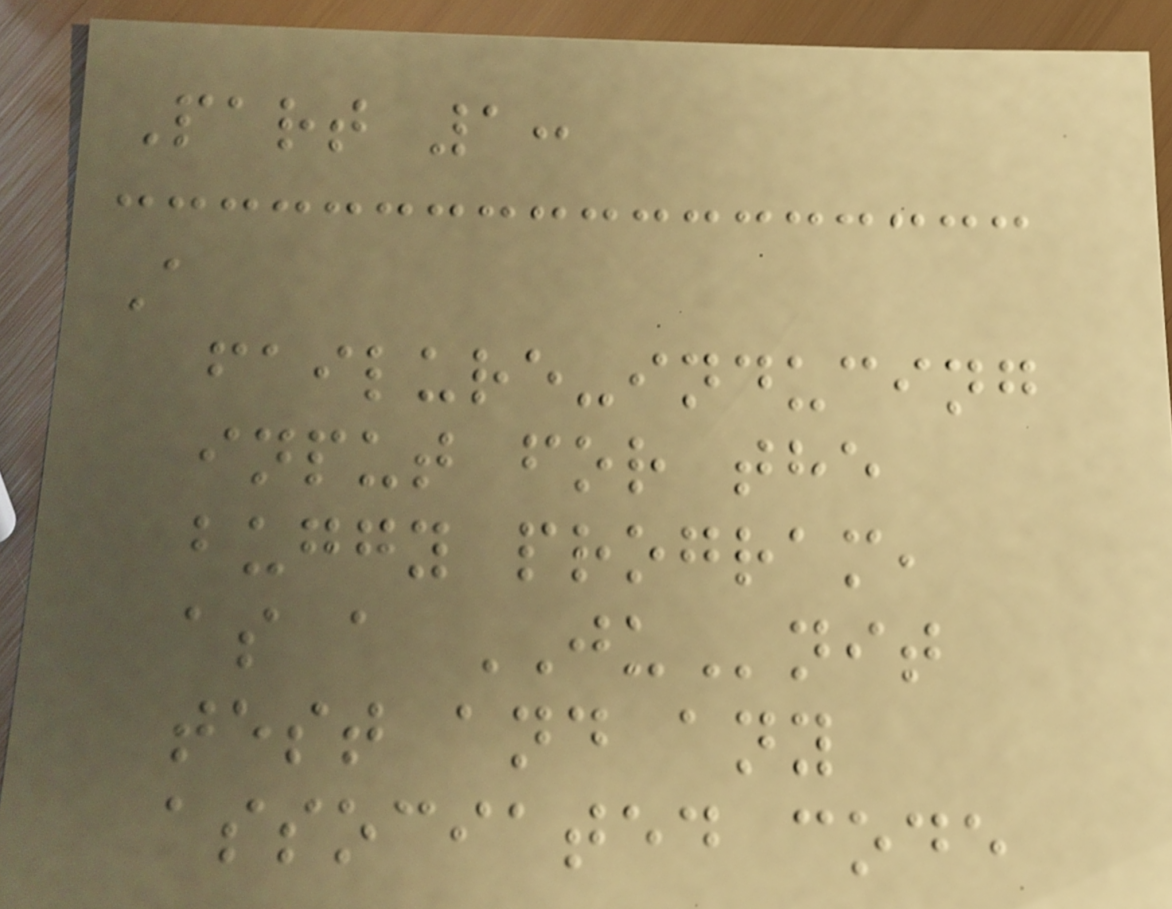Part 1:
A
failure-inducing
input for the
buggy program,
as a JUnit
test and any
associated code
